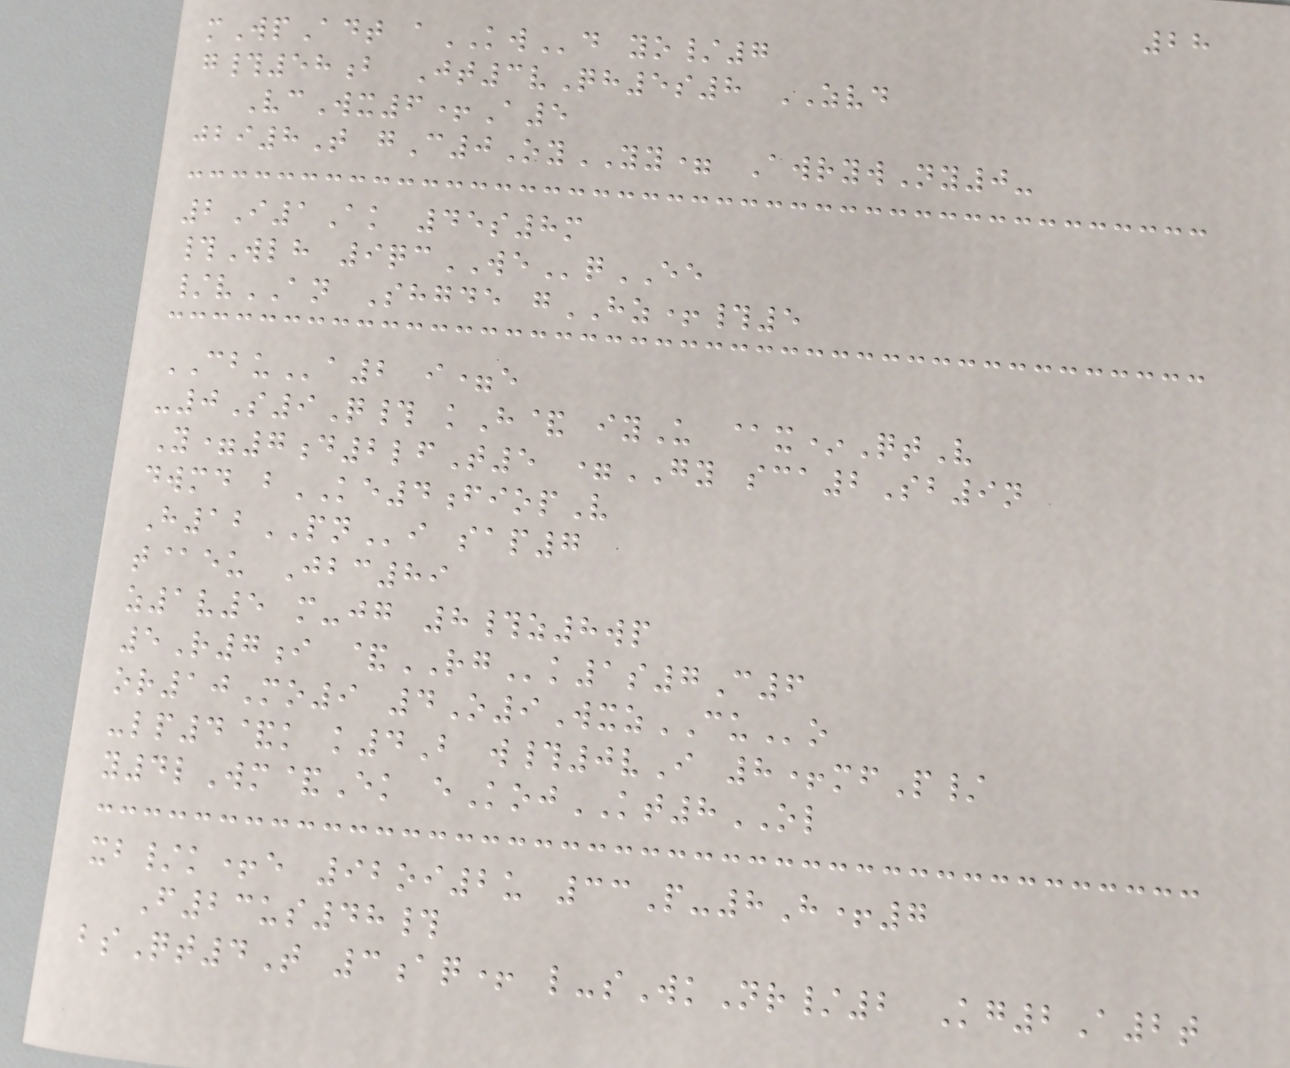28
mWpAdt aKWd yo/7
g#58b Jt3vQh5s8 ZVD
VcWx6+A5
jbi8T gC0OyYY= AwrywNy0-
2I1Ak 45s8m
#Wlh 9qcWEqEE
/vAN Shgde gHZ+#5
CBUa2 i=e
-0S9Q# kH& iyU @x*QtV
Y=7d2lfT5 =GY sca2Sb9n
dwmd bKE4fiopV
H12PNi sap7
t@eu Jbc89
z1v5 m-jg 8#z8wp
5R7i &RGk1s7C6
or10Mo9 4O9WxzCUo
-lp4&k k4B w#0vI 8+mfP/
y4lWm&Ek eKojKT8OL
xb/k+e 92oi2u 33P-8H+7
F23us48#
bsQt4T 3aq+ l-sWkNr/2 Kg2A2t
